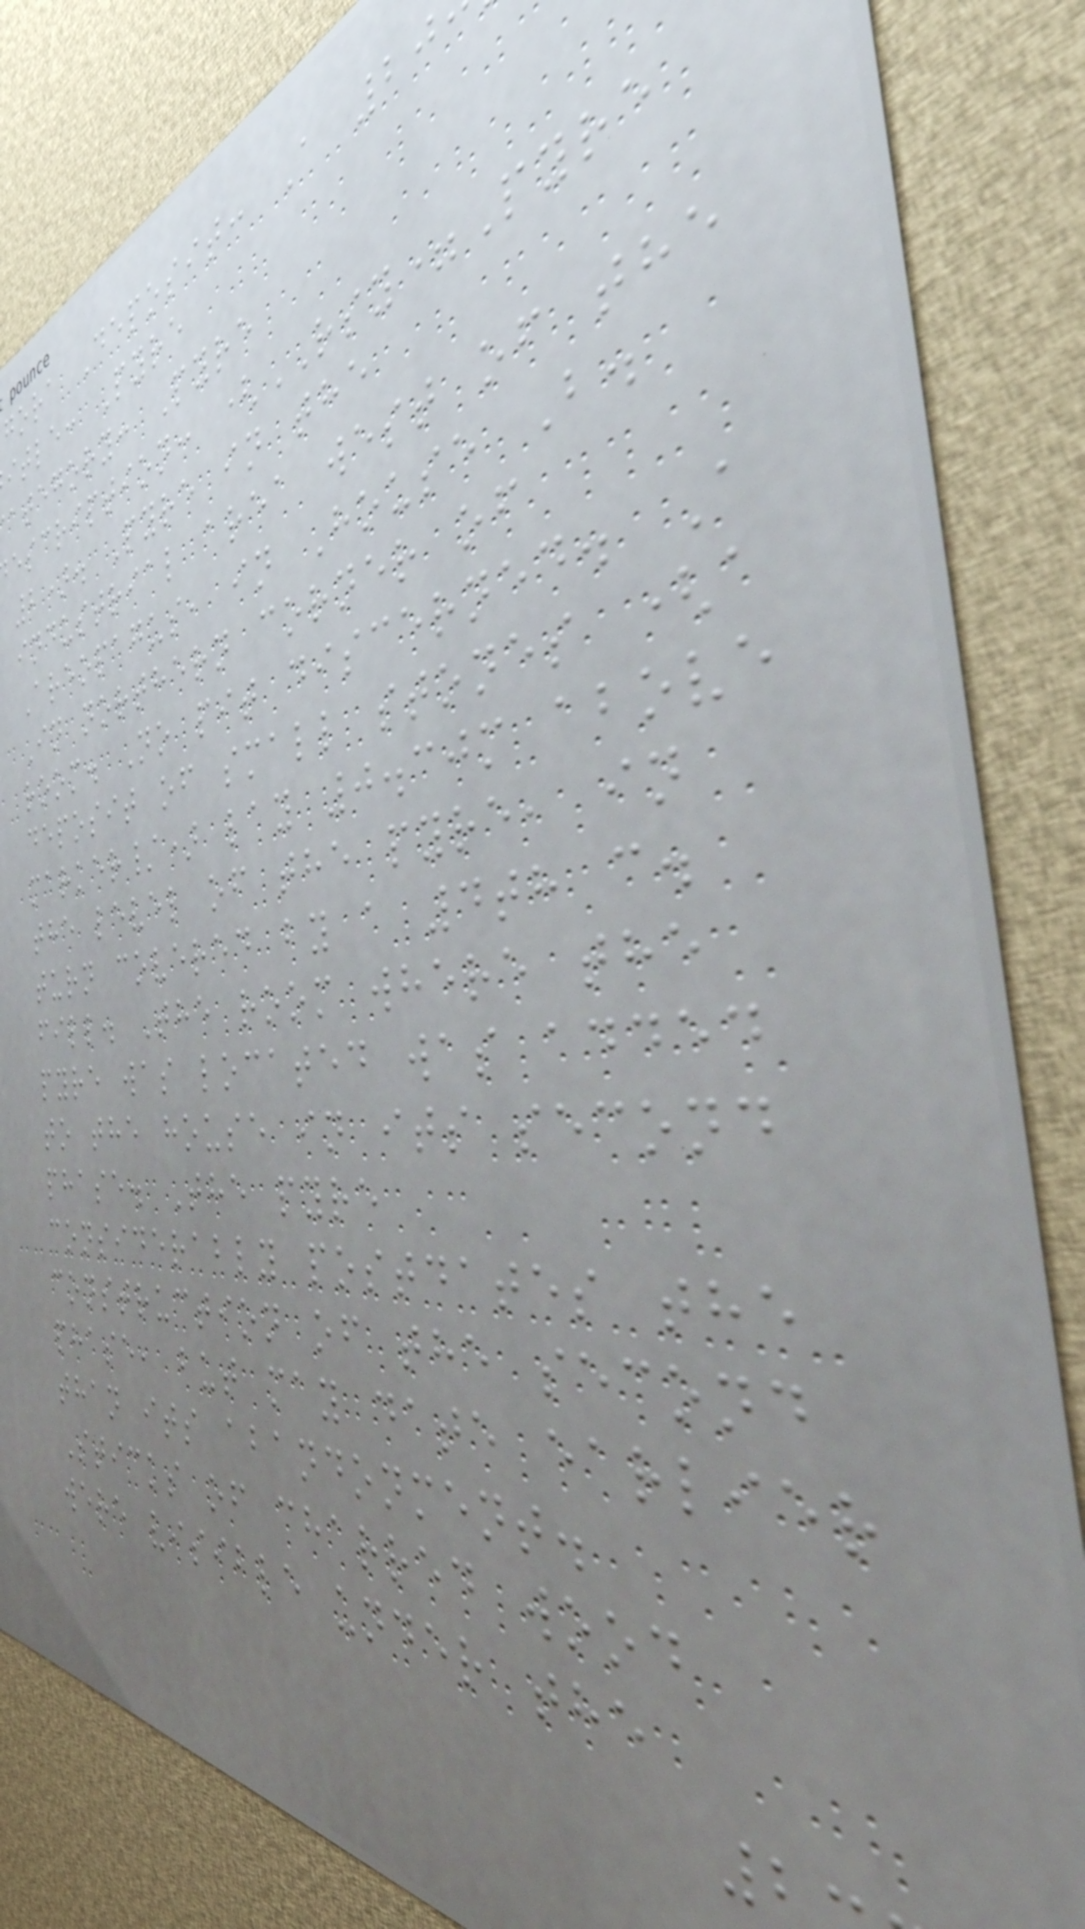gora Deposit: A 20
itle: Pyre
ategory: Pyre
escription: (RSY=Pyre
2). Pyre in the
industrial area west of the
Areopagus, in House B.
In northern corner of
room. No pit discerned. A
deposit of small stones (a
marker/) lay 0.30m above
the level of the pyre, in
turn covered by a 4th c.
fill. The room where the
pyre was located was added
to the house in its second
phase. The pyre
considerably postdates the
construction of the second
phase, but may date earlier
than its abandonment.
Sticks of charred wood
were visible under the
